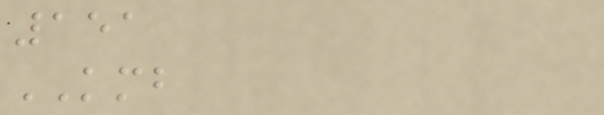151
KMB
